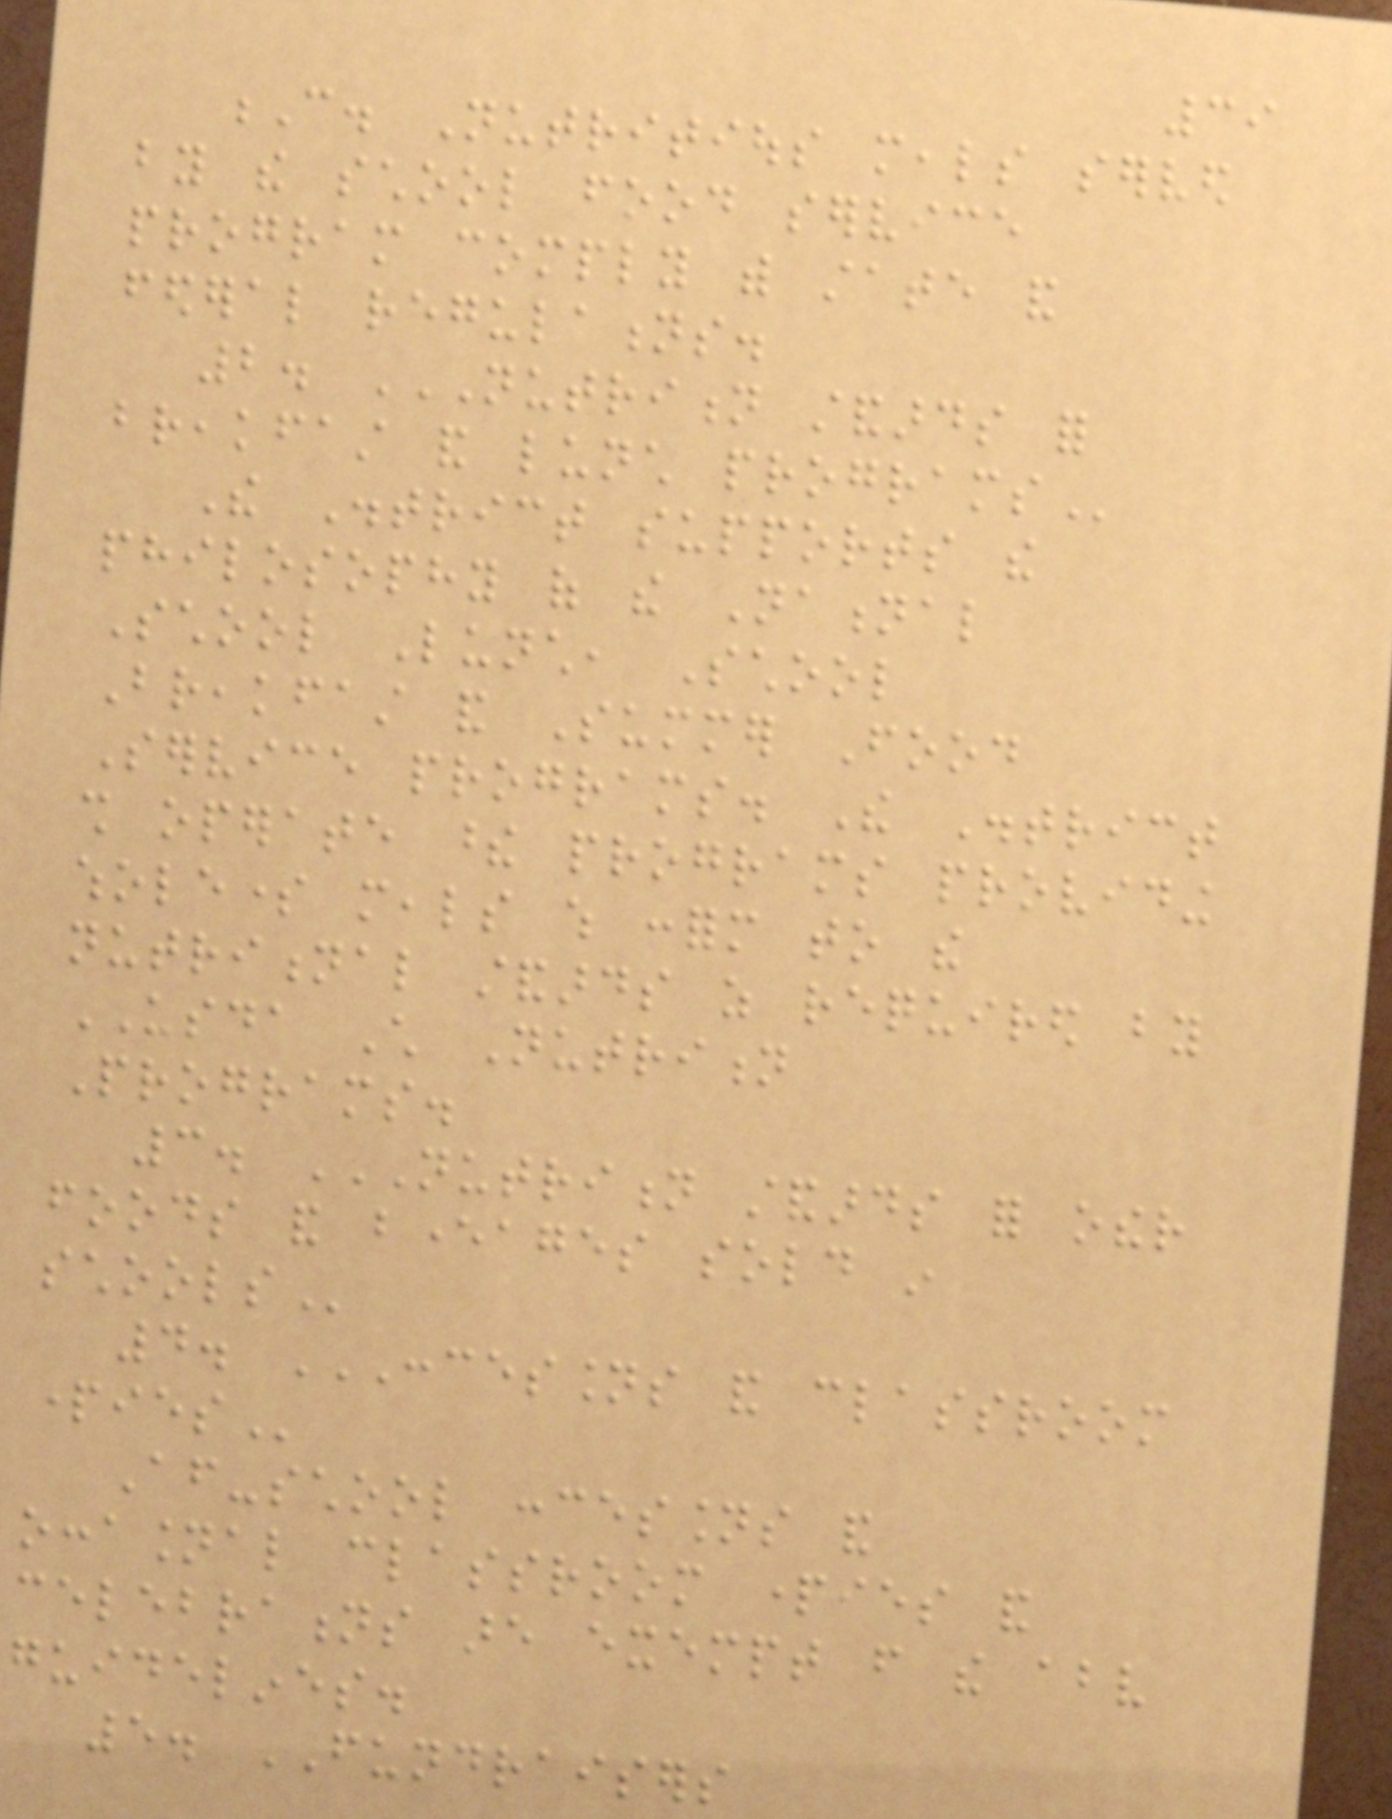39
C. Nutritious meals served
by the school food service
program comply with state and
federal regulations.
2. NUTRITION STANDARDS FOR
BREAKFAST AND LUNCH PROGRAMS
The District supports the
philosophy of the National
School Lunch, School
Breakfast and Summer Food
Service programs. The District
shall operate these programs providing
wholesome meals which conform to the
nutritional standards as required by
USDA Child Nutrition
Programs.
3. NUTRITION STANDARDS FOR OTHER
FOODS AND BEVERAGES SOLD IN
SCHOOLS
4. CONCESSIONS AND CLASSROOM
PARTIES
After-school concessions and
occasional classroom parties and
celebrations are exempt from the above
guidelines.
5. FUNDRAISERS
